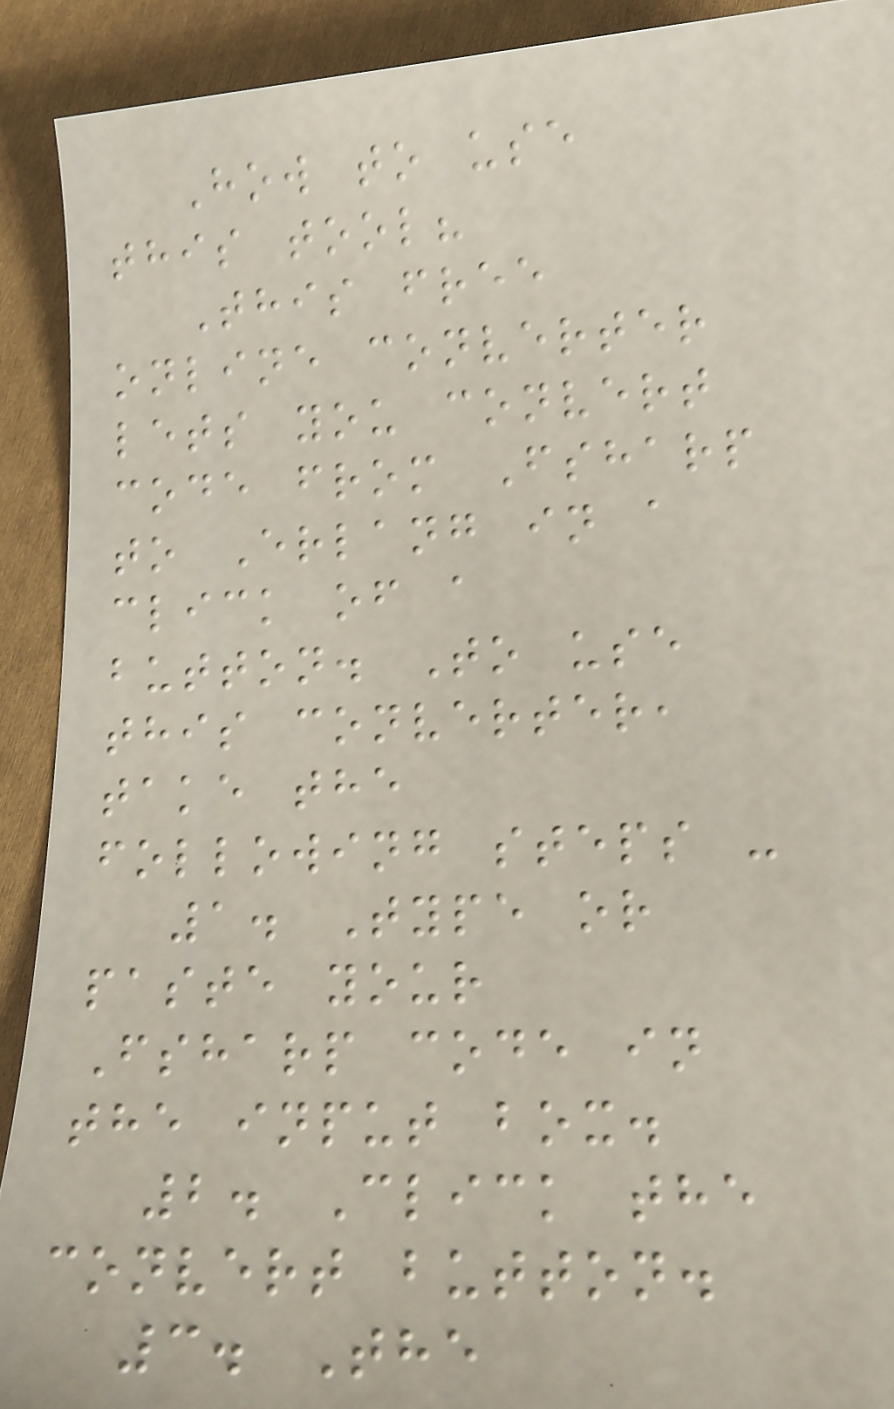How to use
this tool?
This free
online converter
lets you convert
code from Fsharp
to Erlang in a
click of a
button. To use
this converter,
take the
following steps -
1. Type or
paste your
Fsharp code in
the input box.
2. Click the
convert button.
3. The
